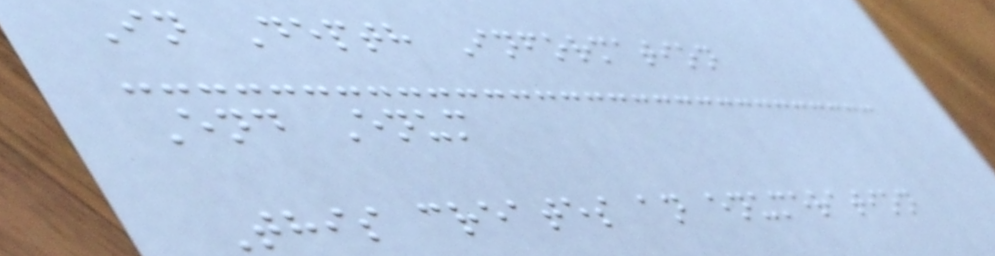In Depth Information
End Enum
This creates an enumeration
